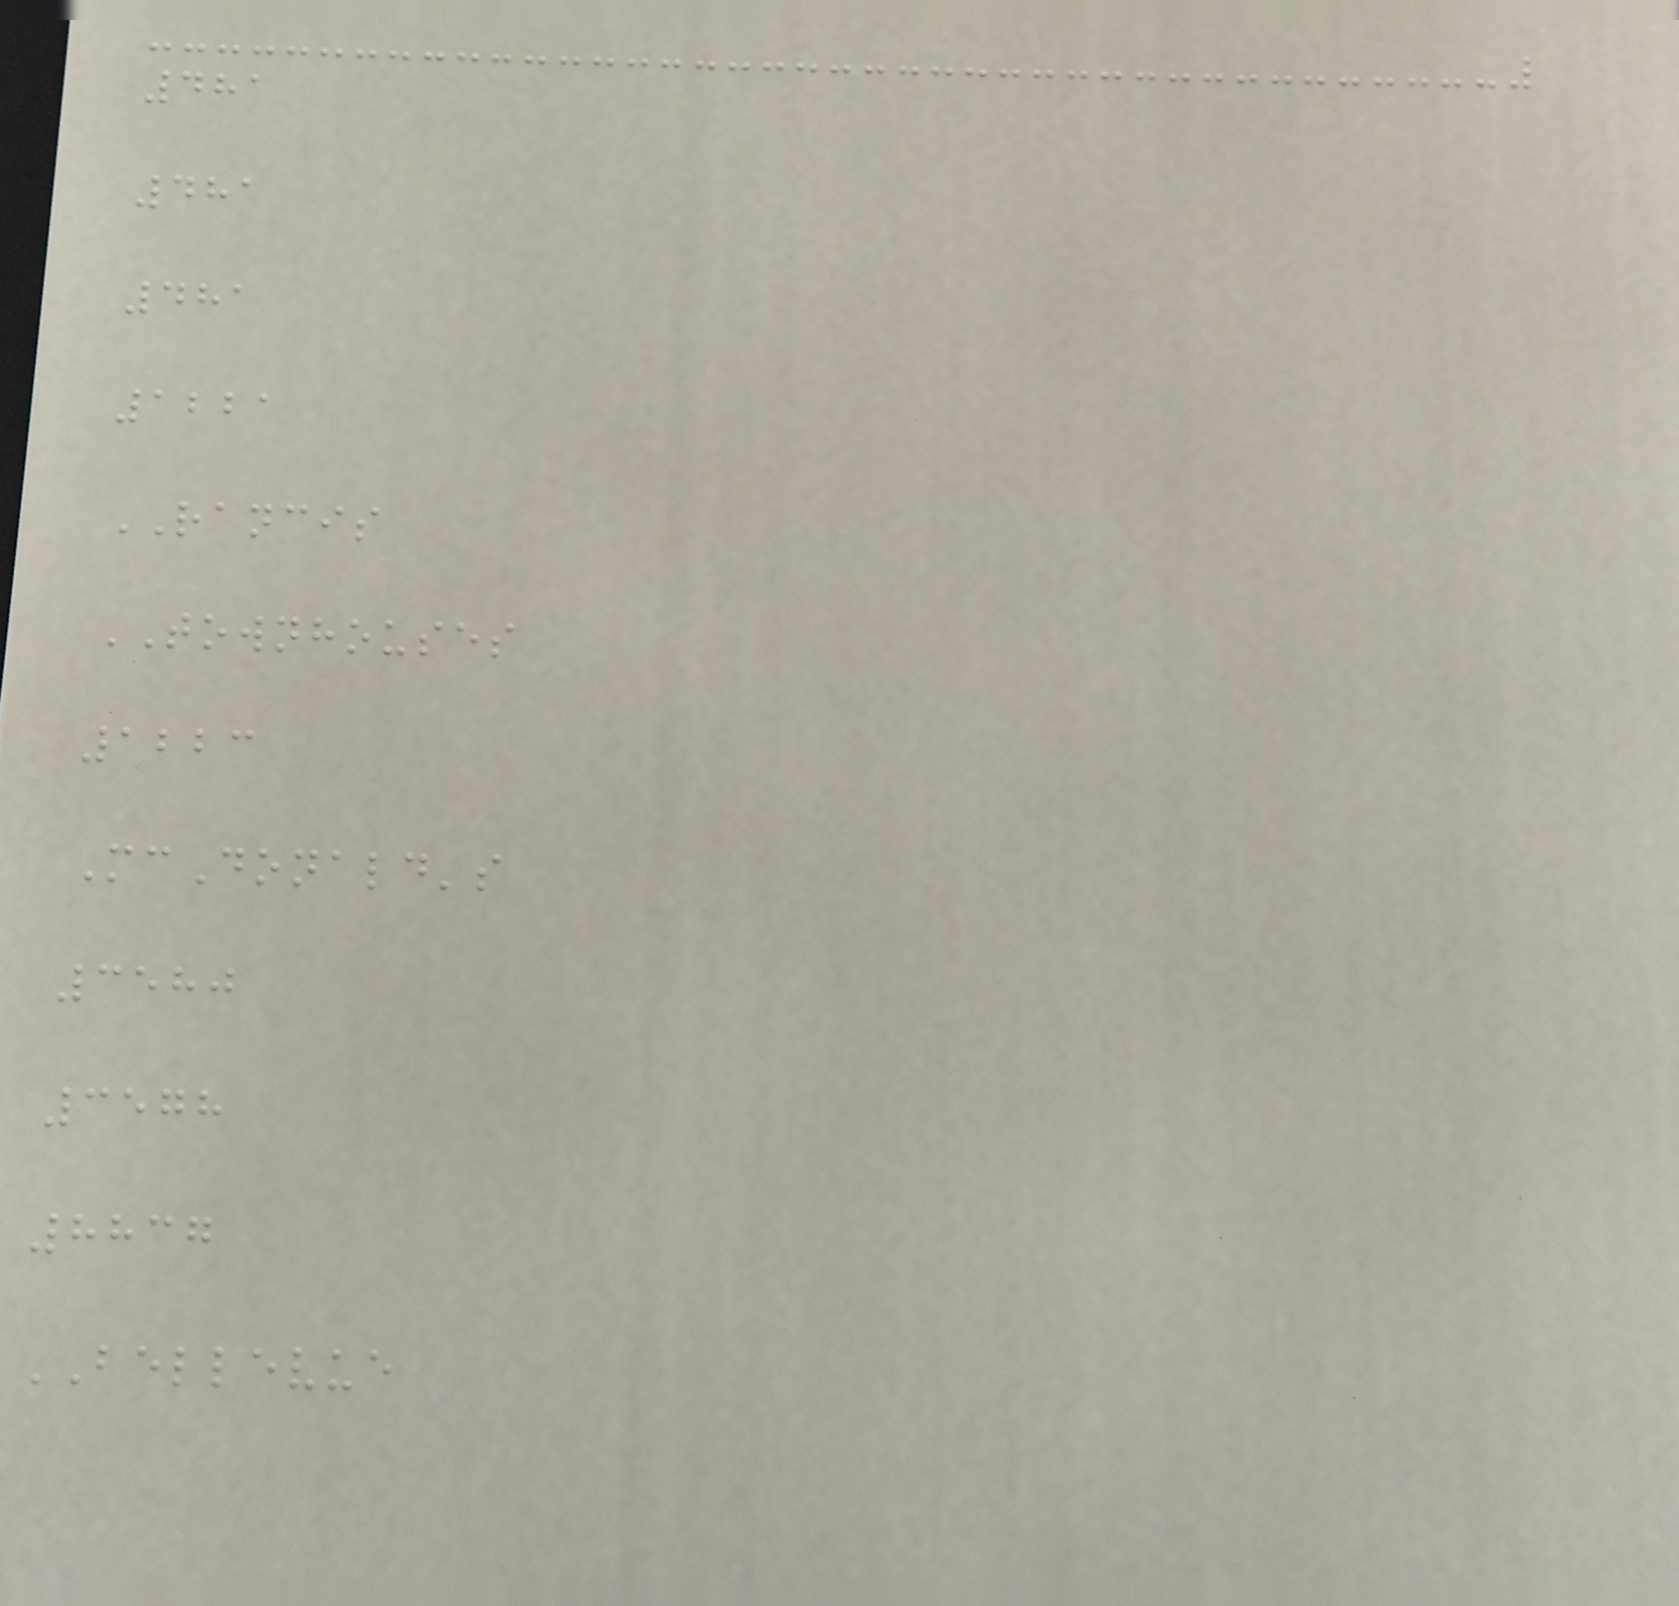481
481
481
1221
RANCIS
TOWNHOUSES
1223
McDonald's
3580
3578
8837
BELLEVUE
